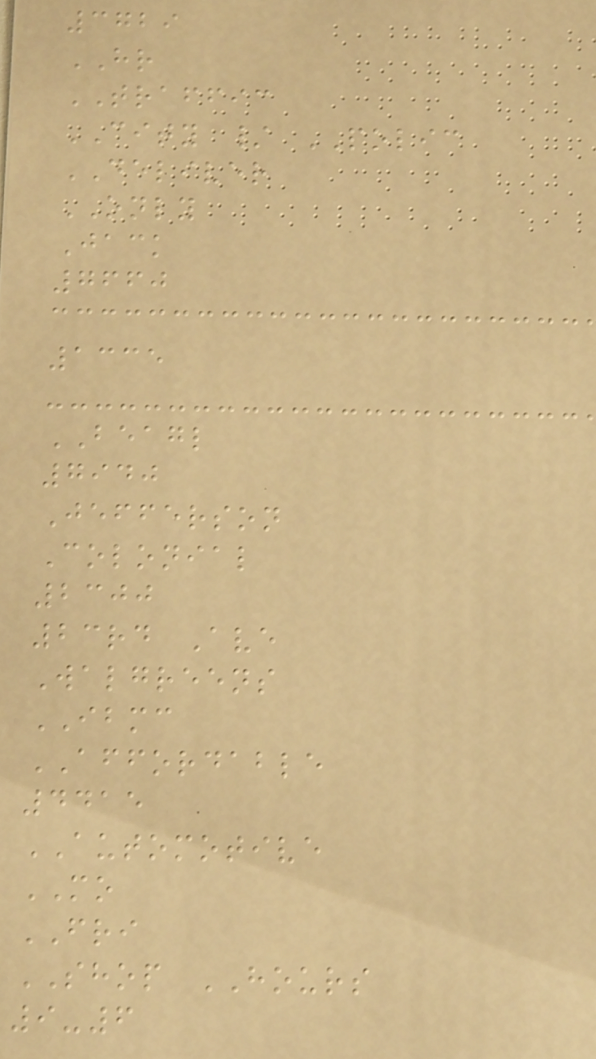3729
HR
TRAFFIC
CITY / POLIC
DELIVER
ONLY
Jack
7660
1335
BEAGL
7940
Jefferson
Colonial
2300
23rd Ave
Walgreens
IBMC
AFFORDABLE
4415
AUTOMOTIVE
MO
FRI
SHOP HOURS
9-6
